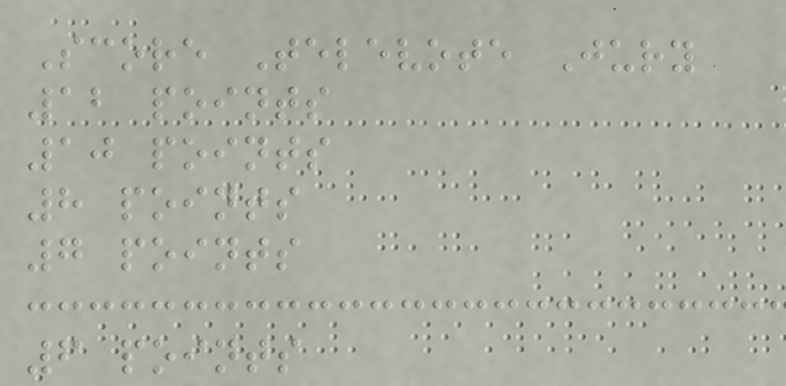Score Televote Jury
12 points
10 points
8 points
7 points
6 points
